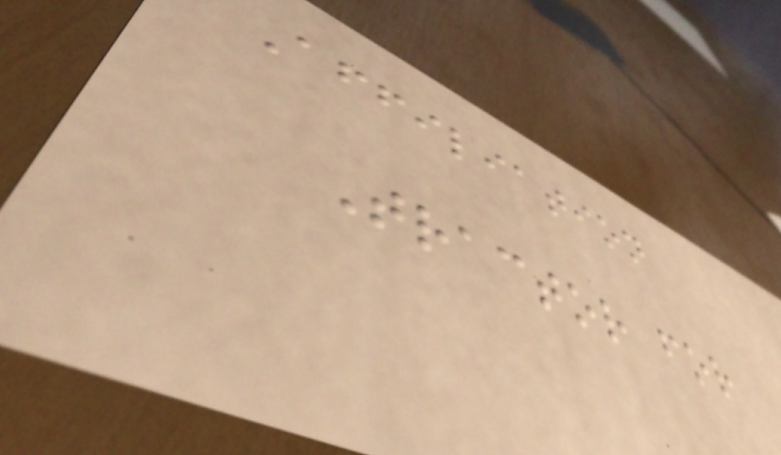Affiliation
Tractor for
